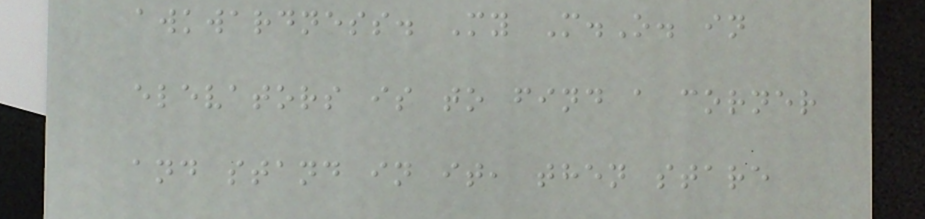awkwardness. My M.O. in
elevators is to find a corner
and stand in it, then stare
